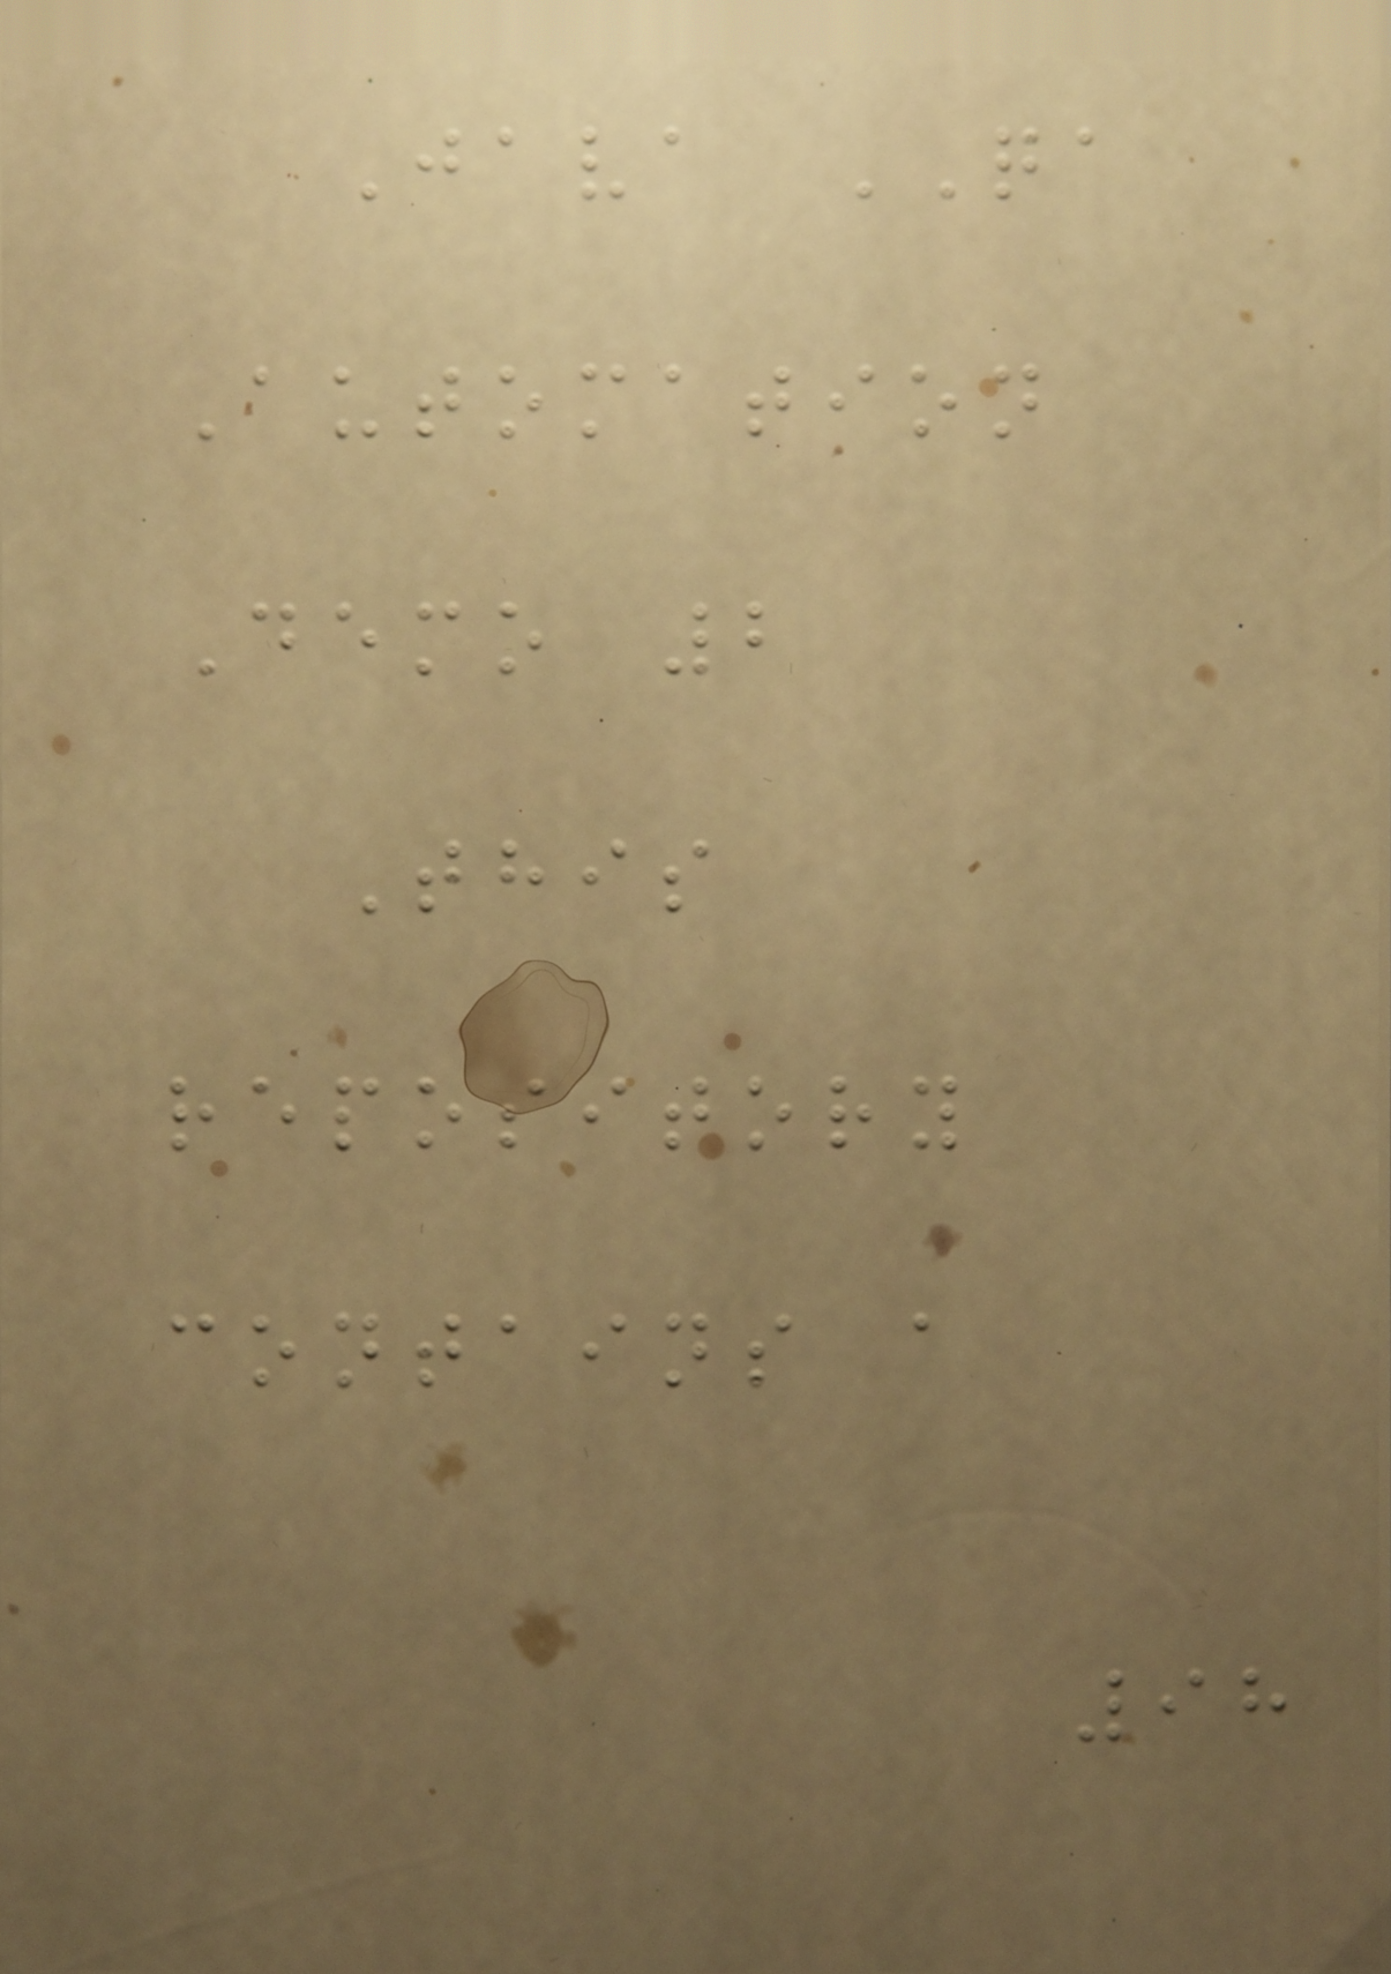Java QA
Automation
Demo 2
This
repository
contains a
98
